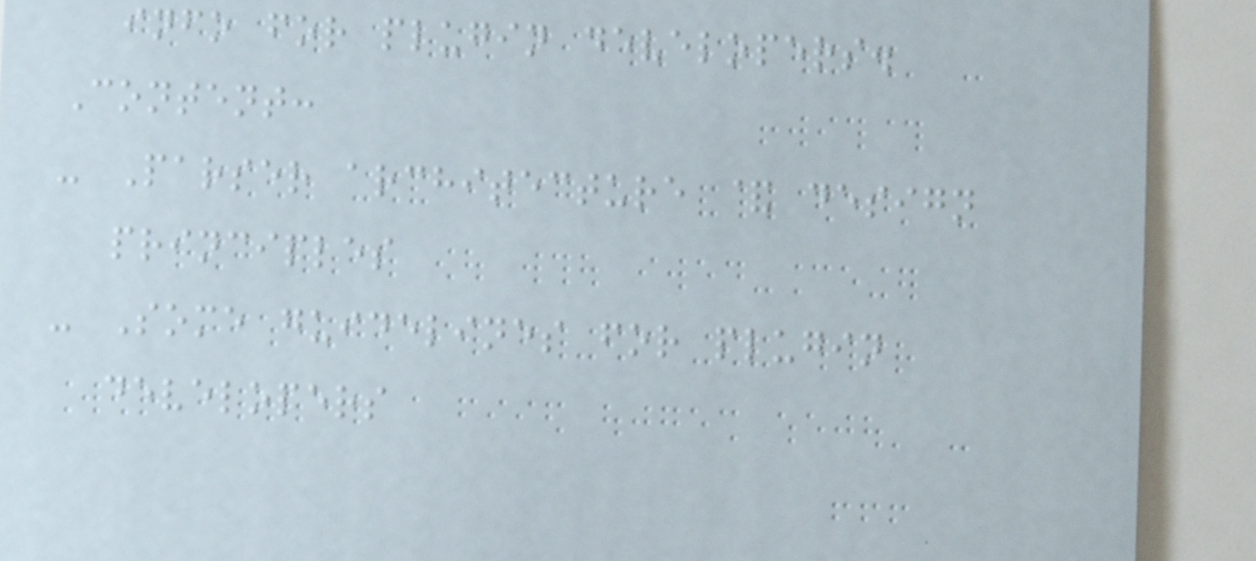info for plugin developers.
Content:
- Parser architecture & design
principles
- Some guidelines for plugin
developers
